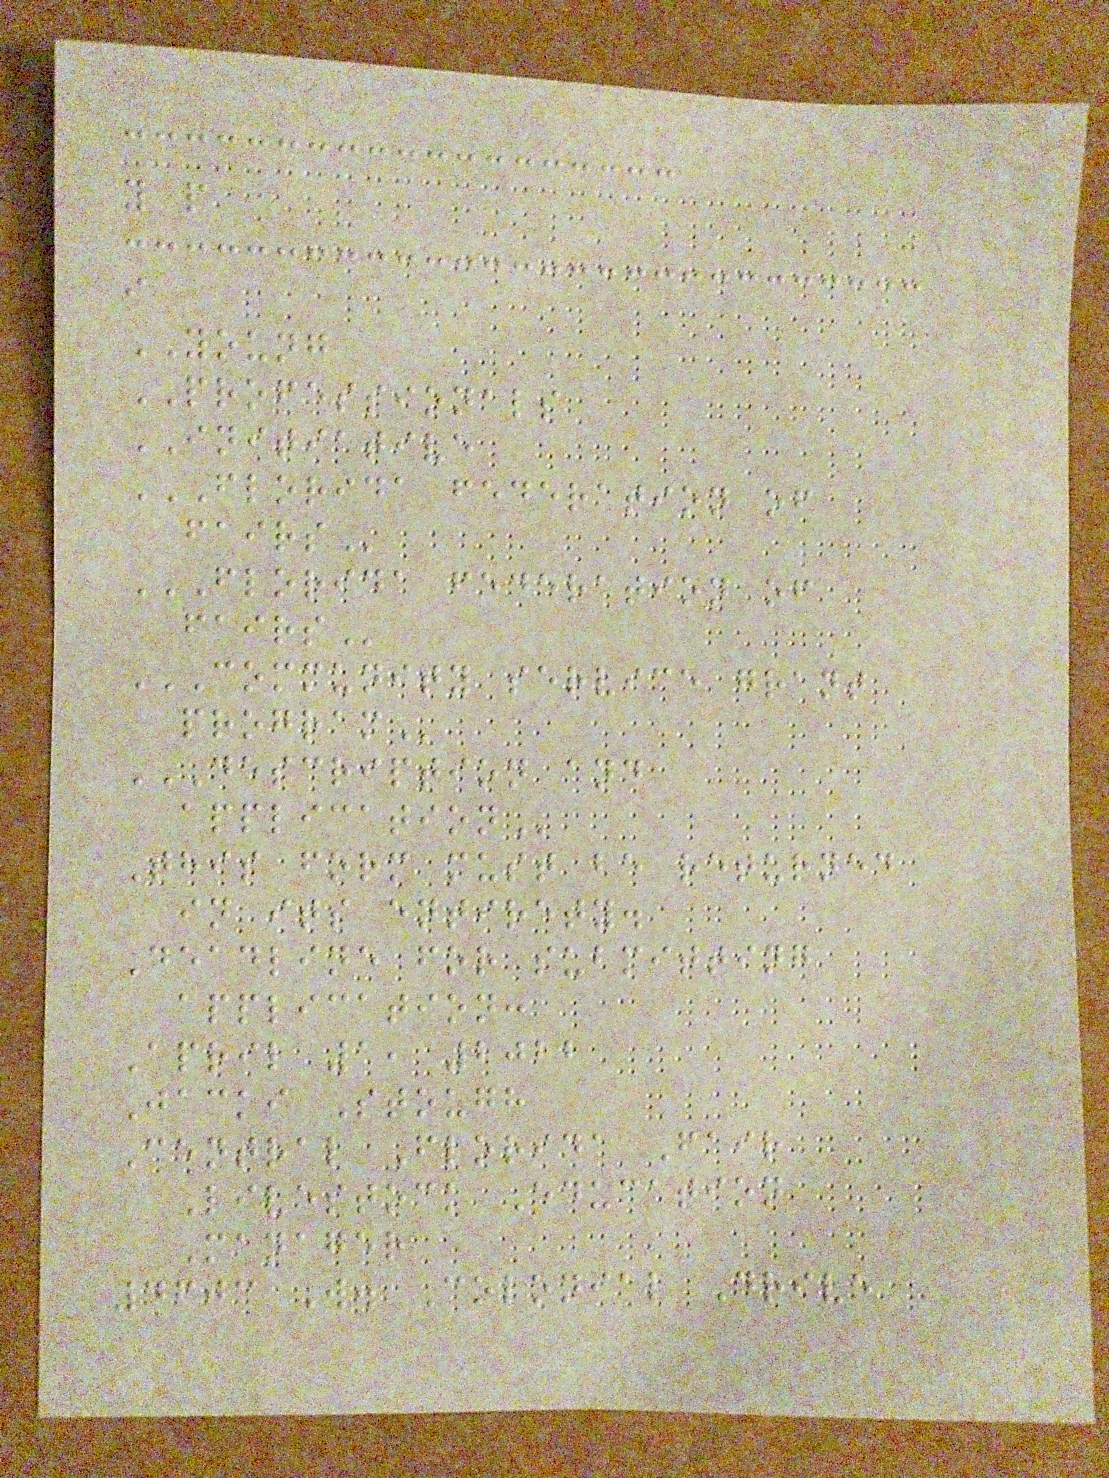y p
i
YOUNG
PROFESSIONALS
INITIATIVE
FLORIDA FEDERATION OF
FAIRS
FLORIDA FEDERATION OF
FAIRS
COMMUNITY SERVICE GRANT
PROGRAM
DESCRIPTION AND
APPLICATION
This form must be returned
in its entirety.
Deadline for submitting
application:
April 1, 2022
Jacki Stough
Central Florida Fair
Livestock Education
Manager
4603 W. Colonial Drive
